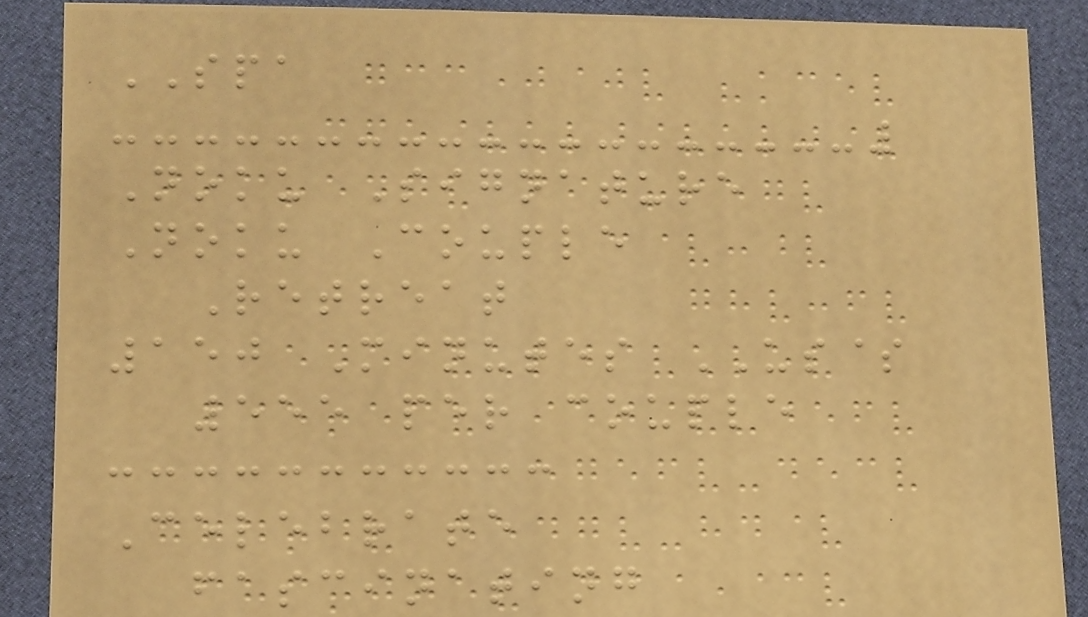SPA
Noku Signature
Noku Couple
Retreat
150 Minutes US$
555 per couple
Celebrate
fascinating
